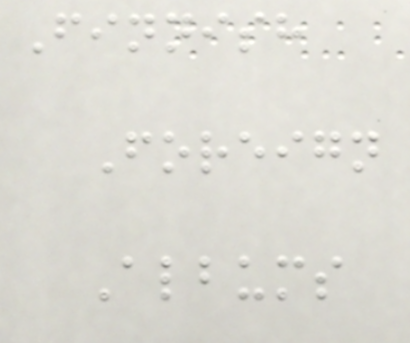Finnish
Foreign
Albums
